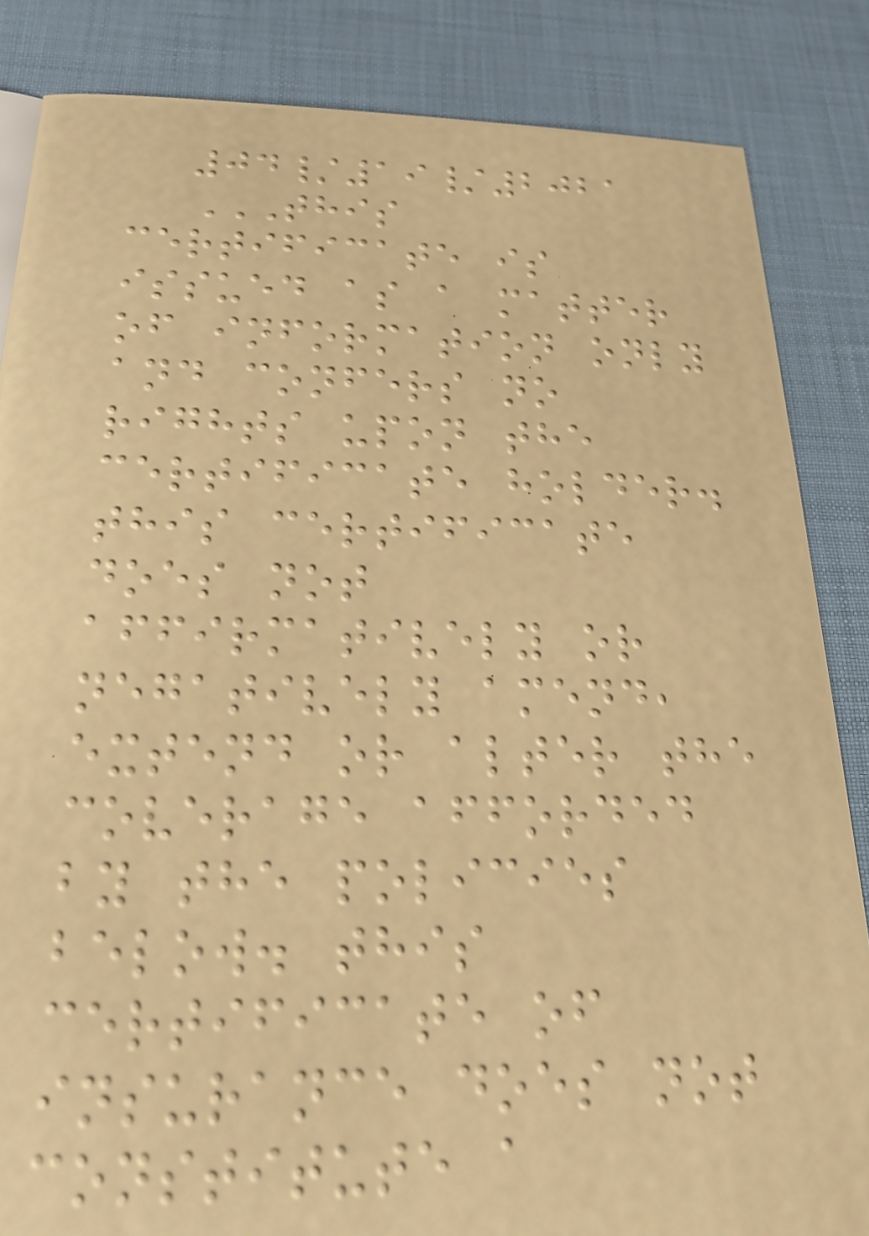04/19/2021
THIS
CERTIFICATE IS
ISSUED AS A MATTER
OF INFORMATION ONLY
AND CONFERS NO
RIGHTS UPON THE
CERTIFICATE HOLDER.
THIS CERTIFICATE
DOES NOT
AFFIRMATIVELY OR
NEGATIVELY AMEND,
EXTEND OR ALTER THE
COVERAGE AFFORDED
BY THE POLICIES
BELOW. THIS
CERTIFICATE OF
INSURANCE DOES NOT
CONSTITUTE A
